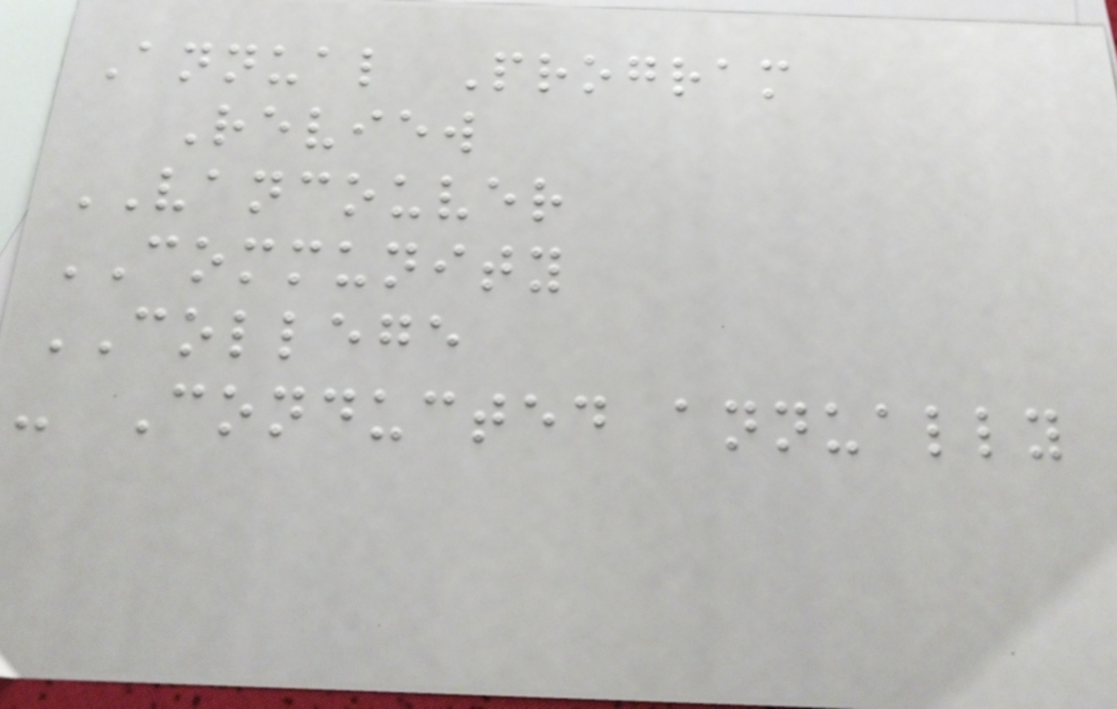Annual Program
Review
VANCOUVER
COMMUNITY
COLLEGE
- Conducted annually
